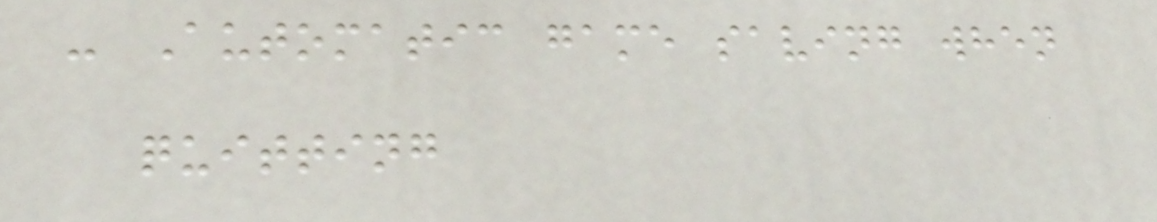- Automatic game saving when
quitting
